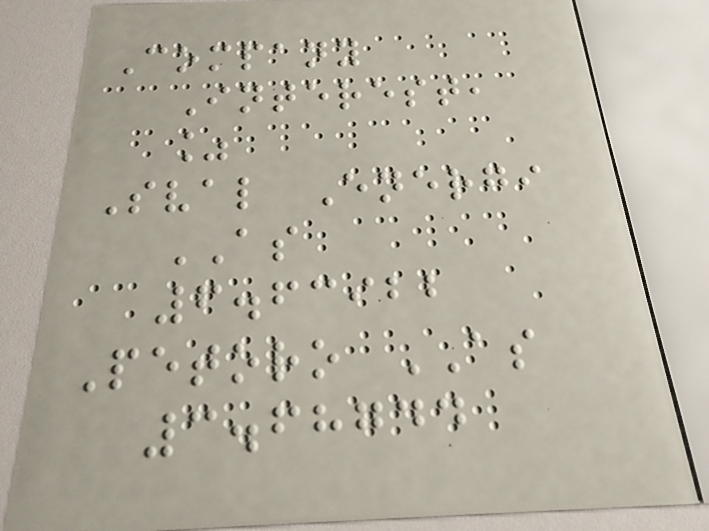Company
Interest,
%
Sval Energi
AS
6.63922
Petoro AS
3.68744
